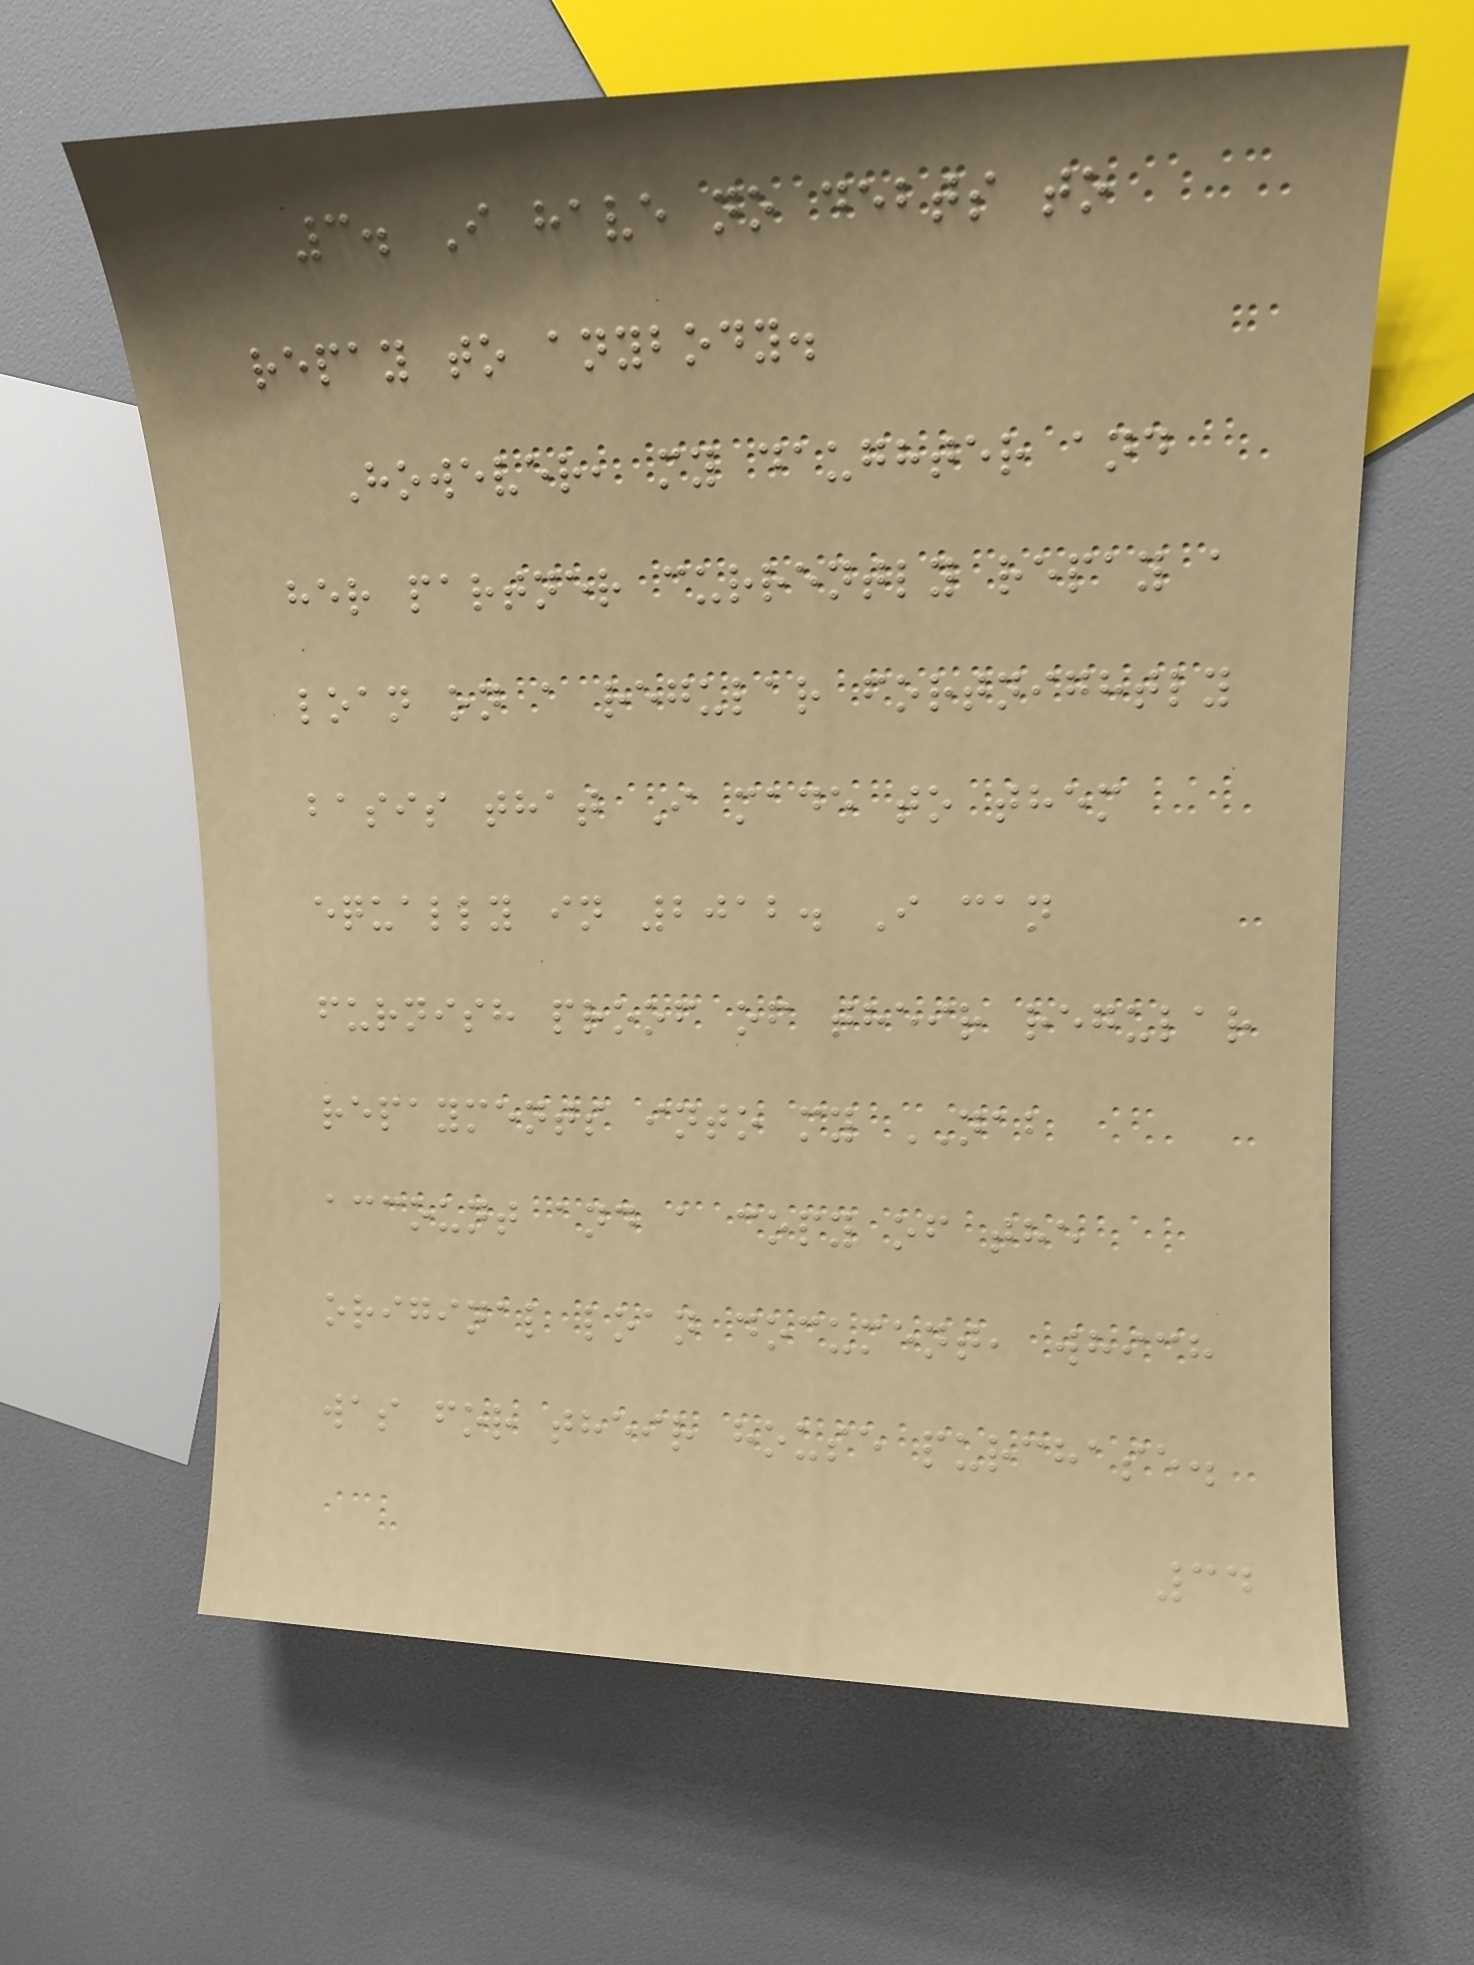3. I have no debts to
repay to anybody.
However, my daughter and
her partner currently repay a
loan on a regular fortnightly
basis that I made to them
equally in 2012. I can
furnish proof of their regular
repayments into my NAB
account and a copy of the
original loan document, which
was for their house purchase.
34
